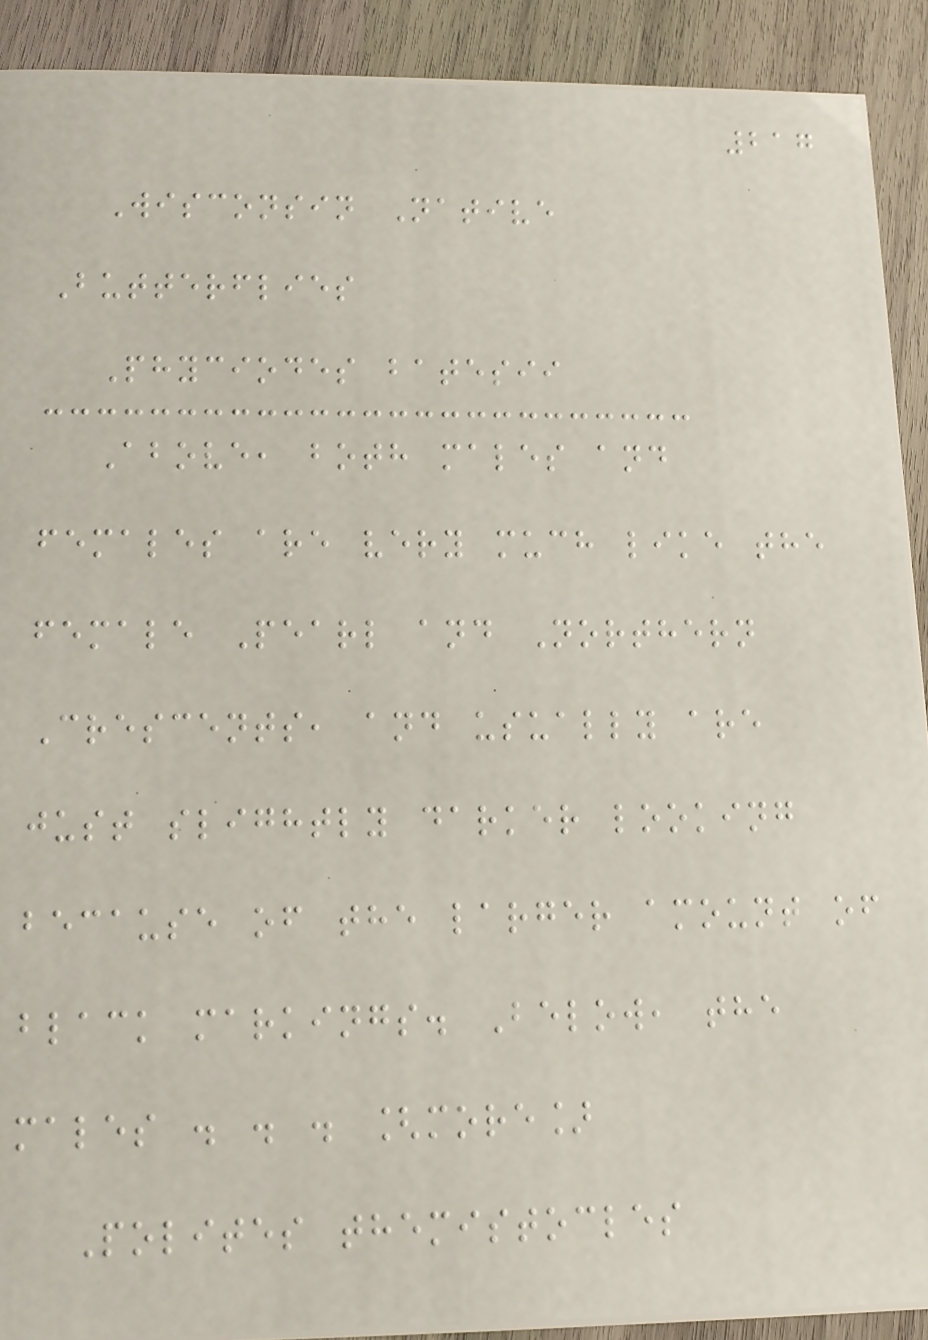217
Wisconsin Native
Butterflies
Phyciodes batesii
Above, both males and
females are very much like the
female Pearl and Northern
Crescents, and usually are
just slightly darker looking
because of the larger amount of
black markings. Below, the
males . . . [more]
Polites themistocles
